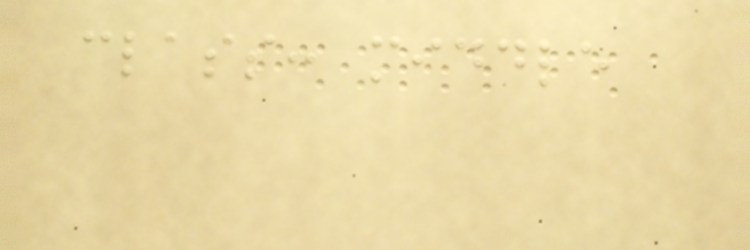class: middle
